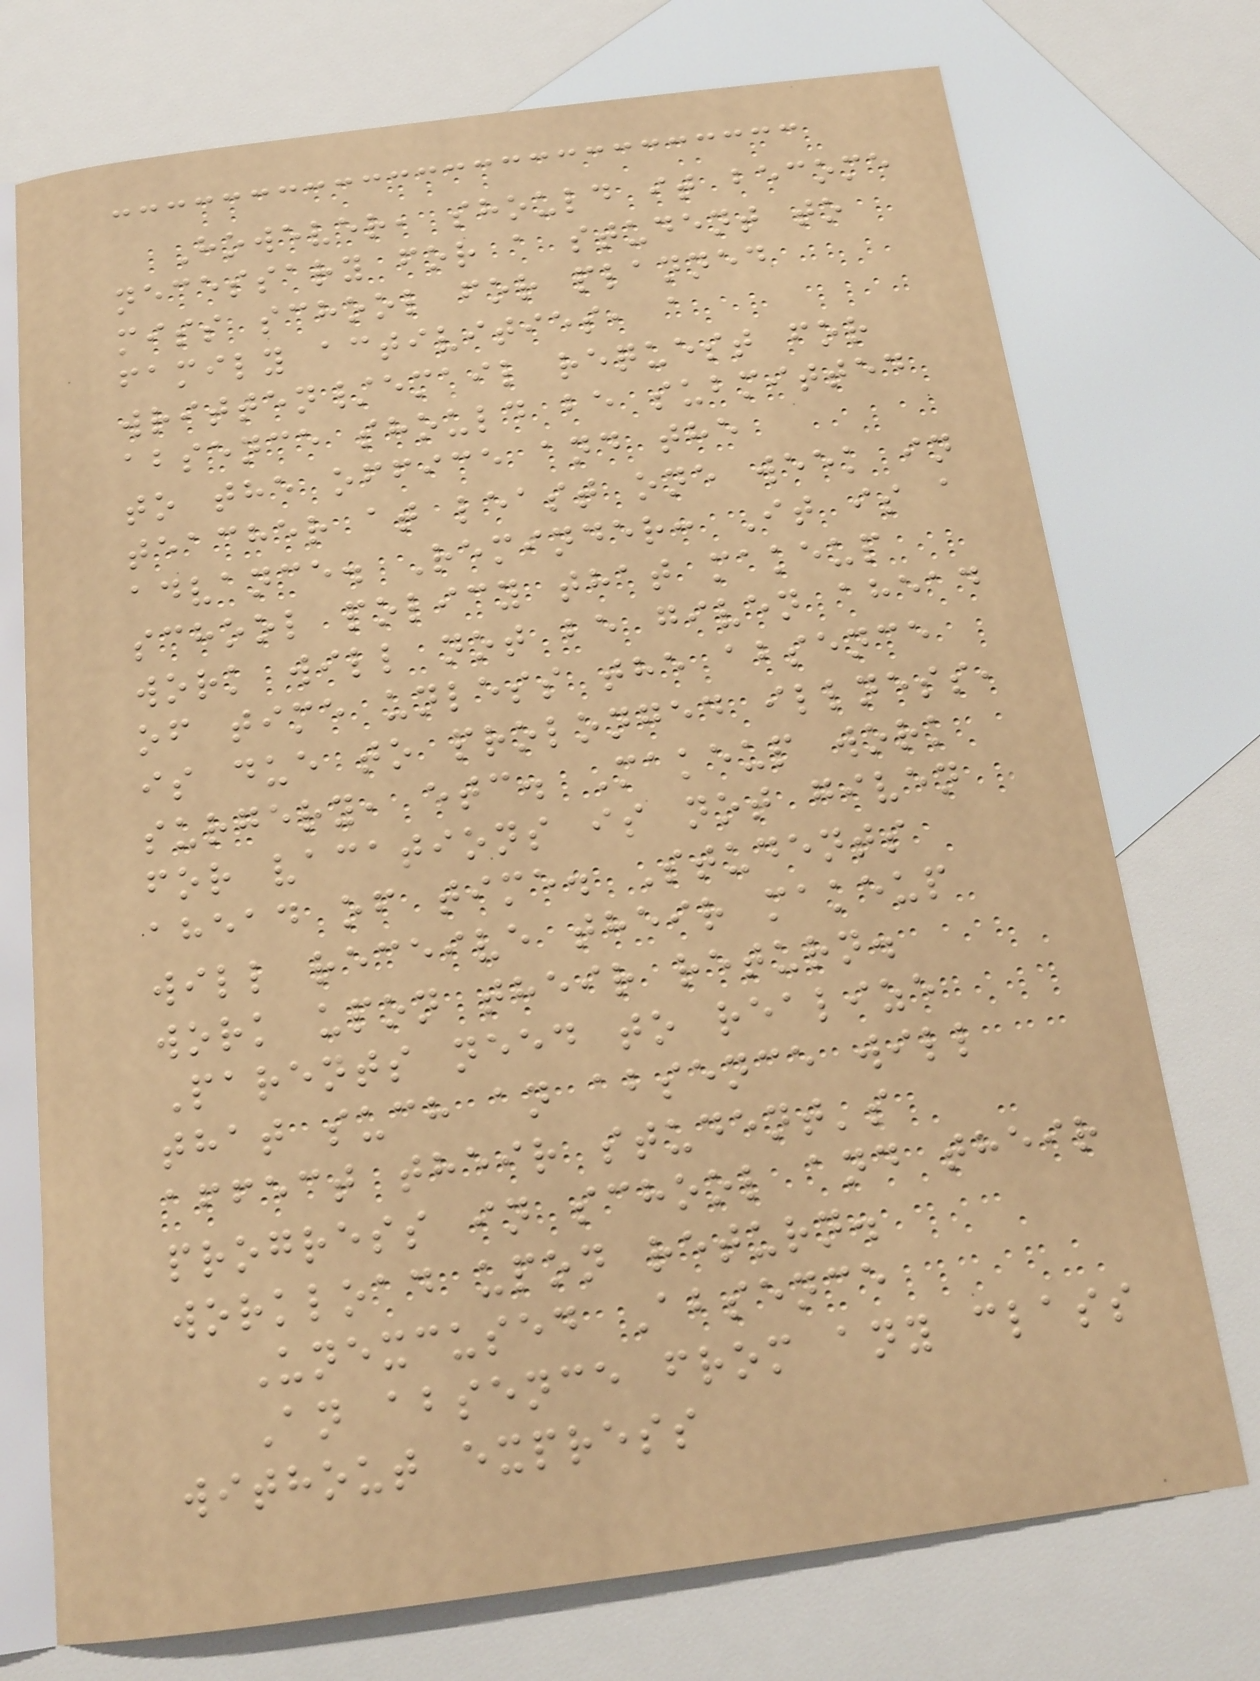However, should it become
necessary for a student to
miss school for planned
family activities, a
written/email request for
absence should be submitted
to the office and the
teacher at least one week in
advance. Reminder: It is a
school policy that makeup
work will not be given ahead
of time unless the absence
is due to prolonged illness,
surgery, etc. Makeup work
for vacations is not given
ahead of time. Students
will receive their makeup
work upon their return.
Parents need to realize
that such an absence will
affect their student's
progress in school and their
workload upon return.
Unexcused Absence
An absence from any class
without express
